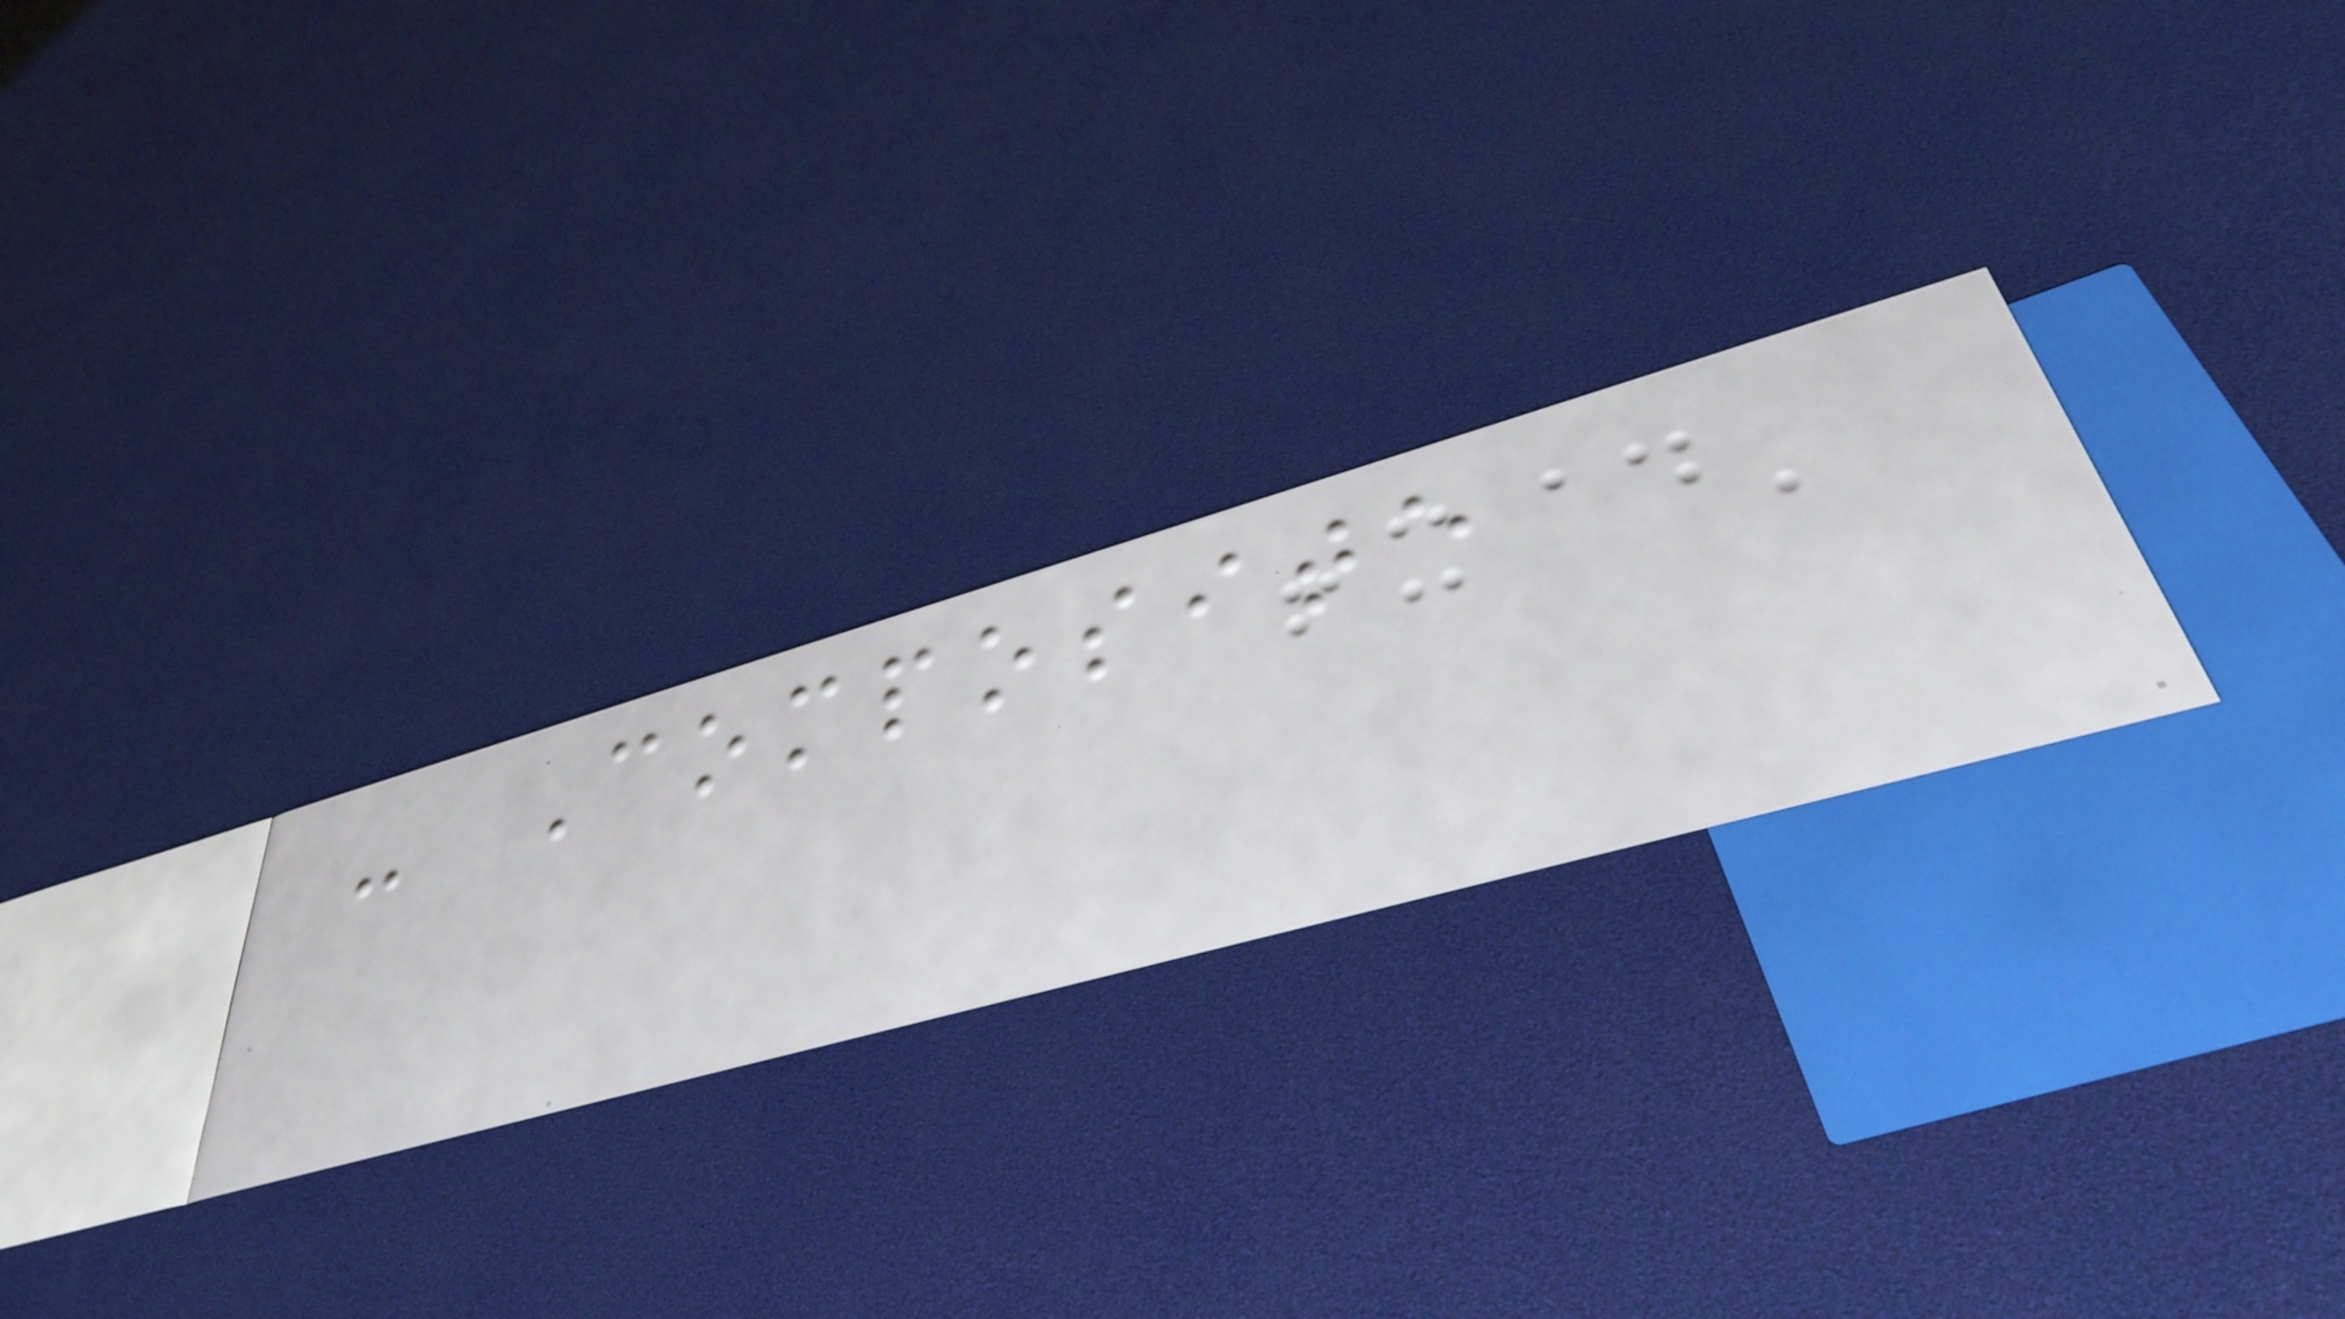- Composite
